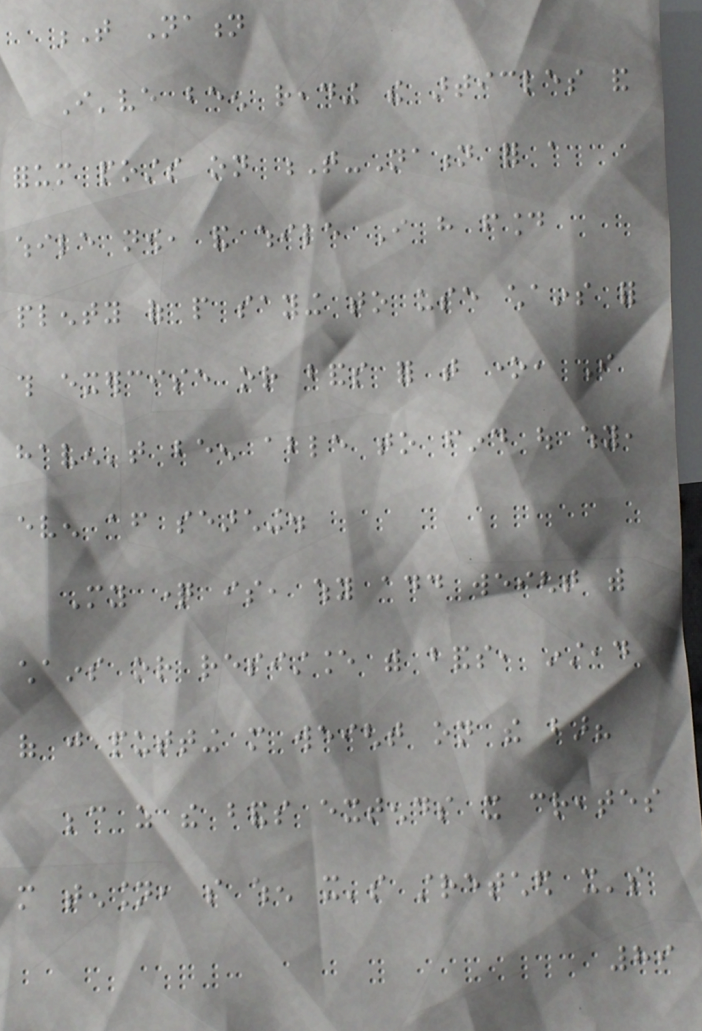T Nation
I've been reading the articles and
forum posts on T-Nation for a
while now, and while I have found
plenty of people saying to use chains for
this exercise or bands for that one, I
haven't been able to find out why,
even after searching.
My question is, why add weight with
chains or resistance with bands, instead
of just putting more weight on the bar?
because as the bands extends it creates
more tension, so when it's stretched it's
89
